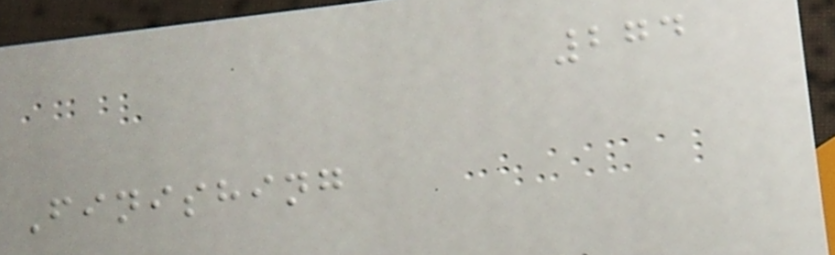274
Finishing
